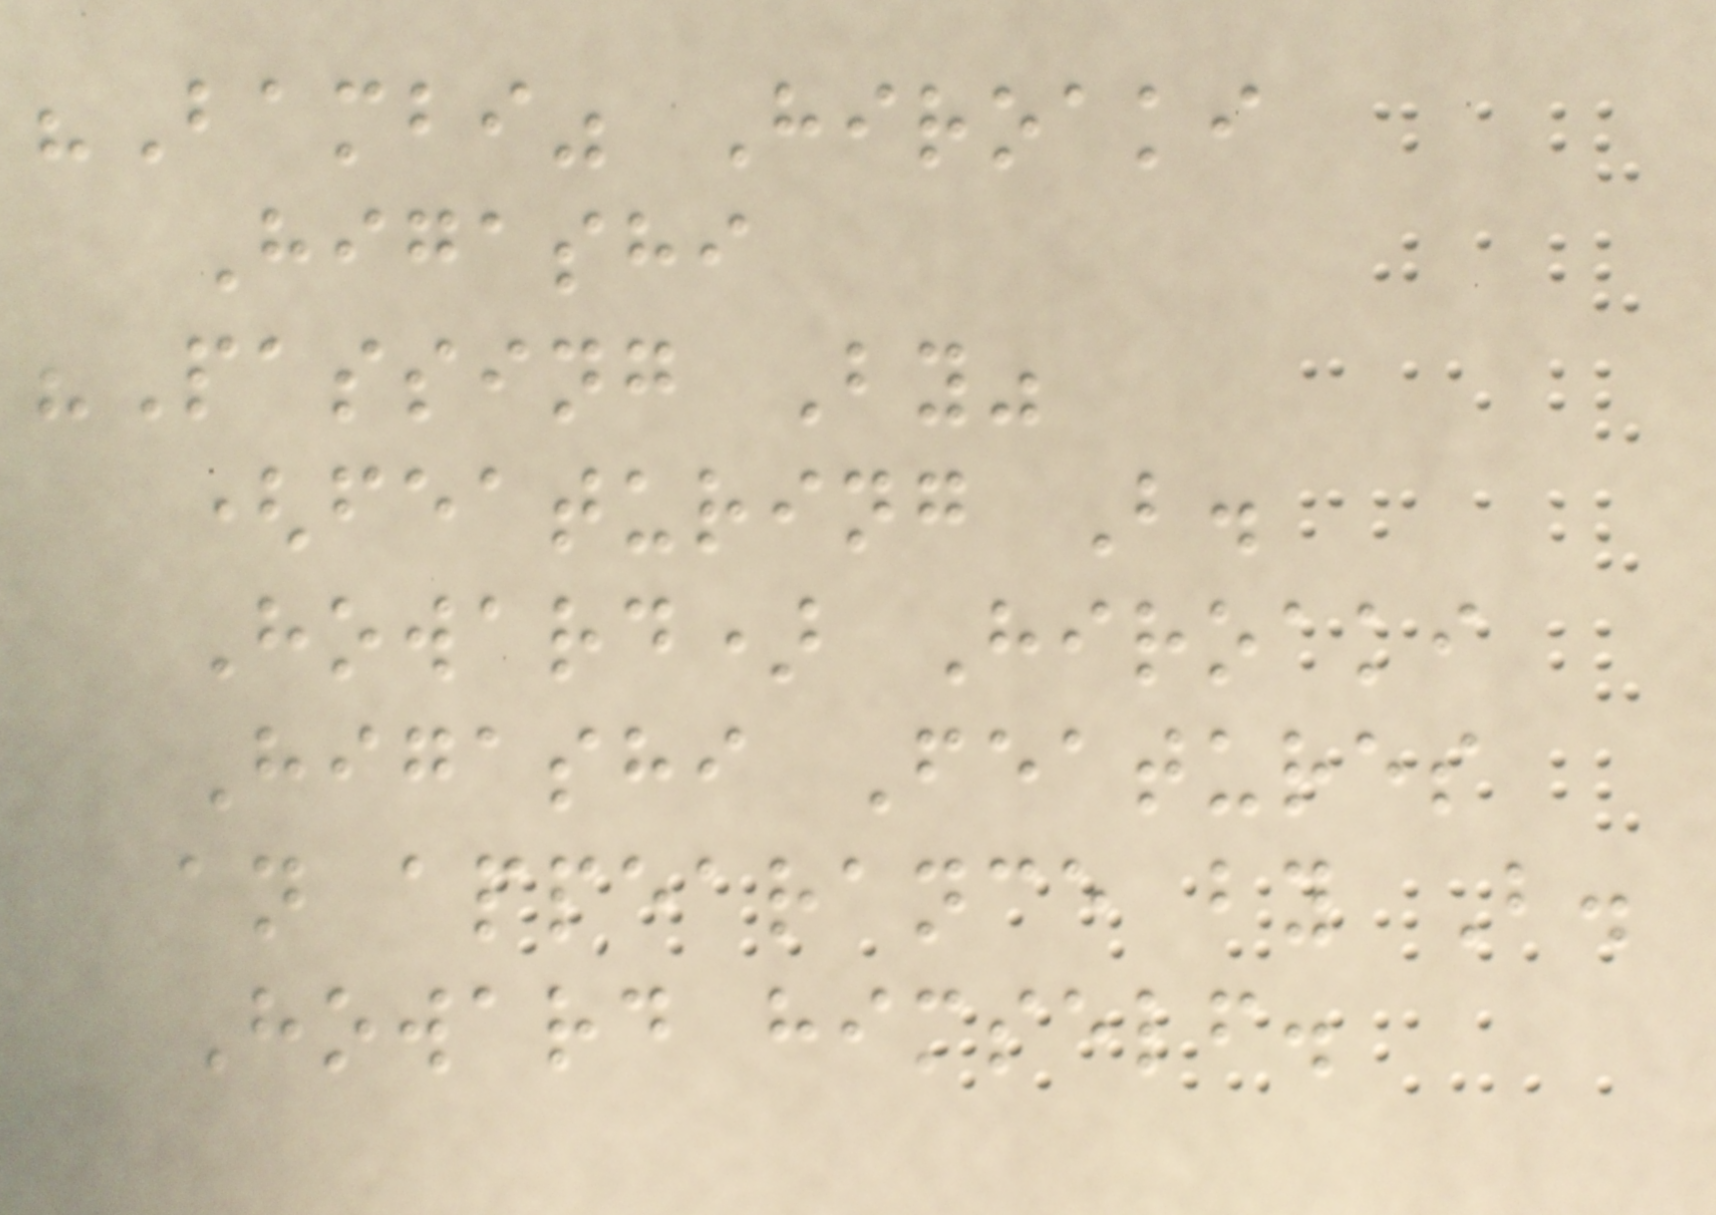"Bambi" Hiroaki
Higashi
"Passing By"
(featuring B.
Howard) Hiroaki
Higashi Features
an appearance by B.
Howard himself.
